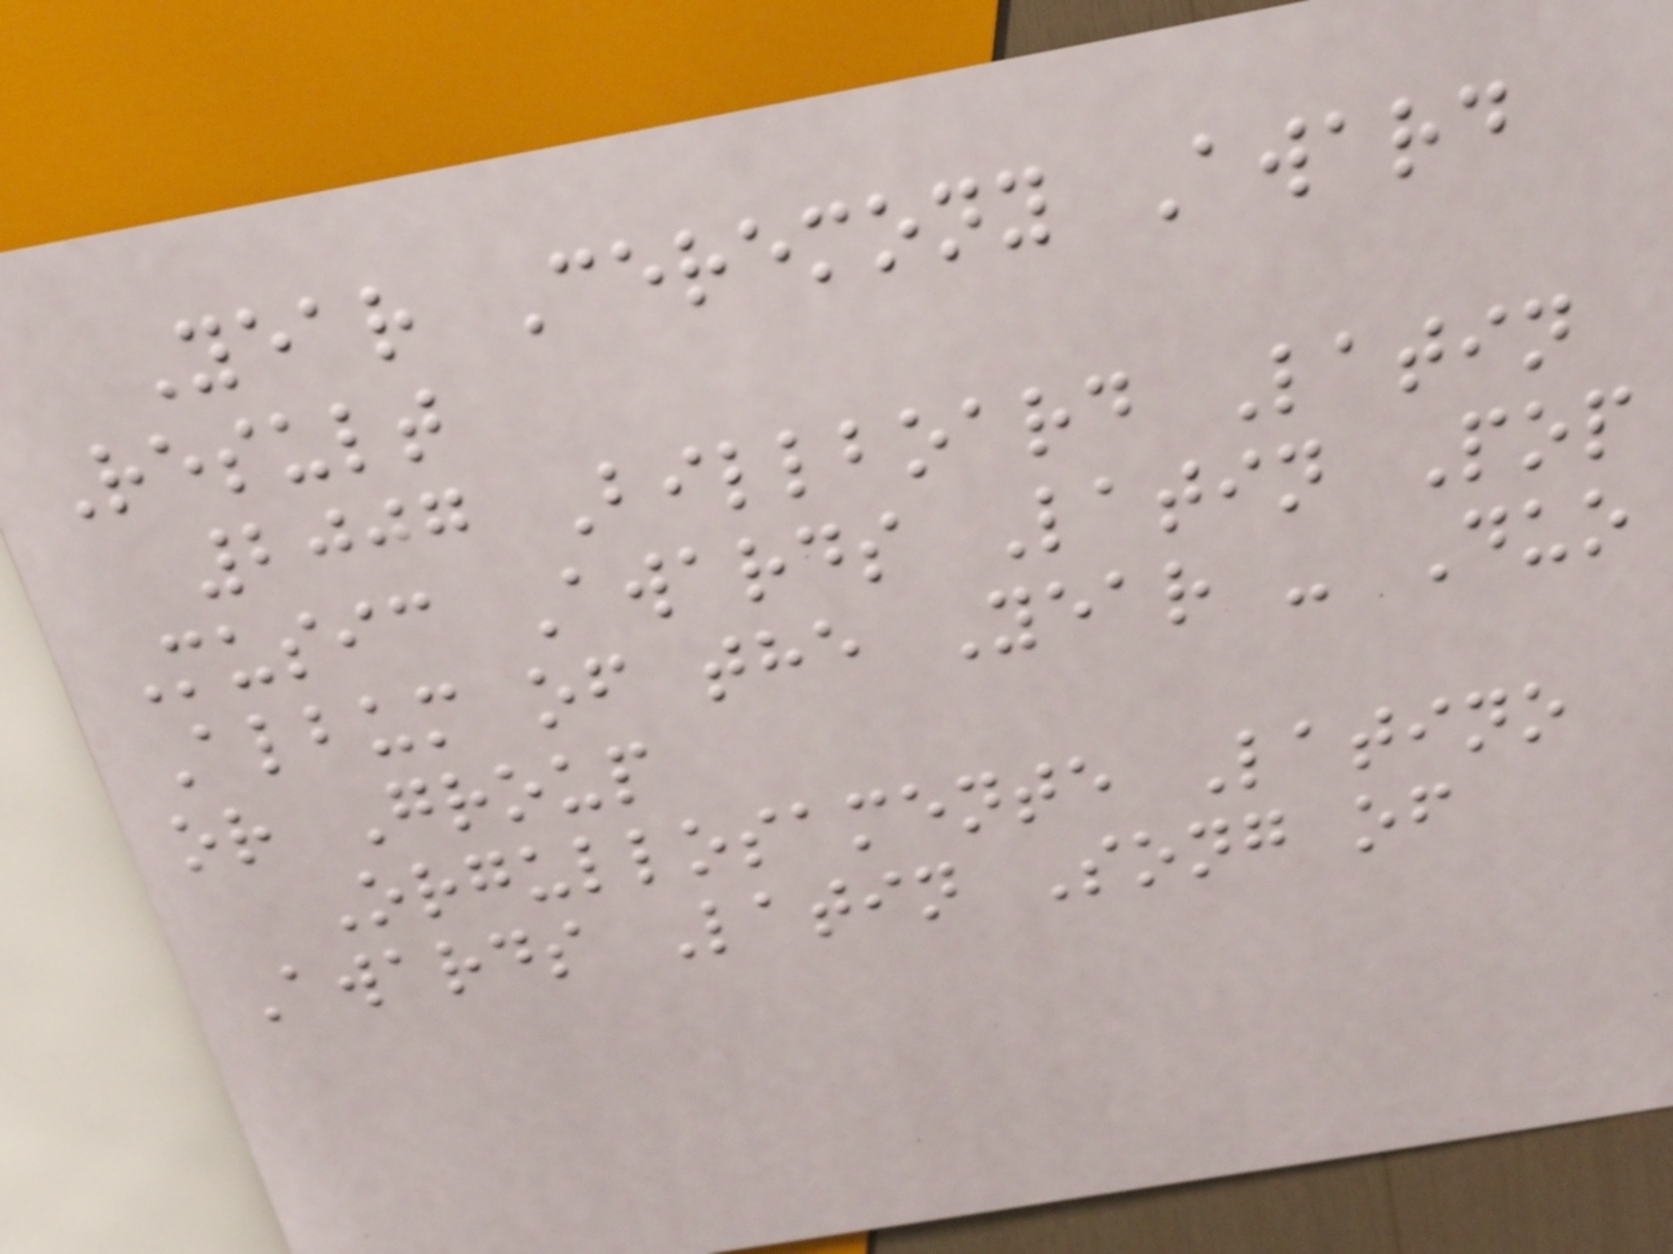Year Ceremony Award
Result
2007 Billboard Latin
Music Awards Latin Pop
Album of the Year - Duo
or Group
Orgullosamente Latino
Awards Latin Song of
